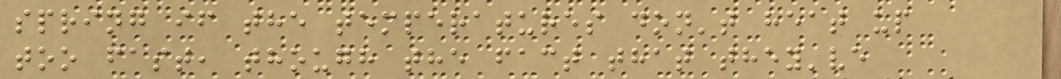spring if the temperatures don't heat up
too fast, though the fact that they've
